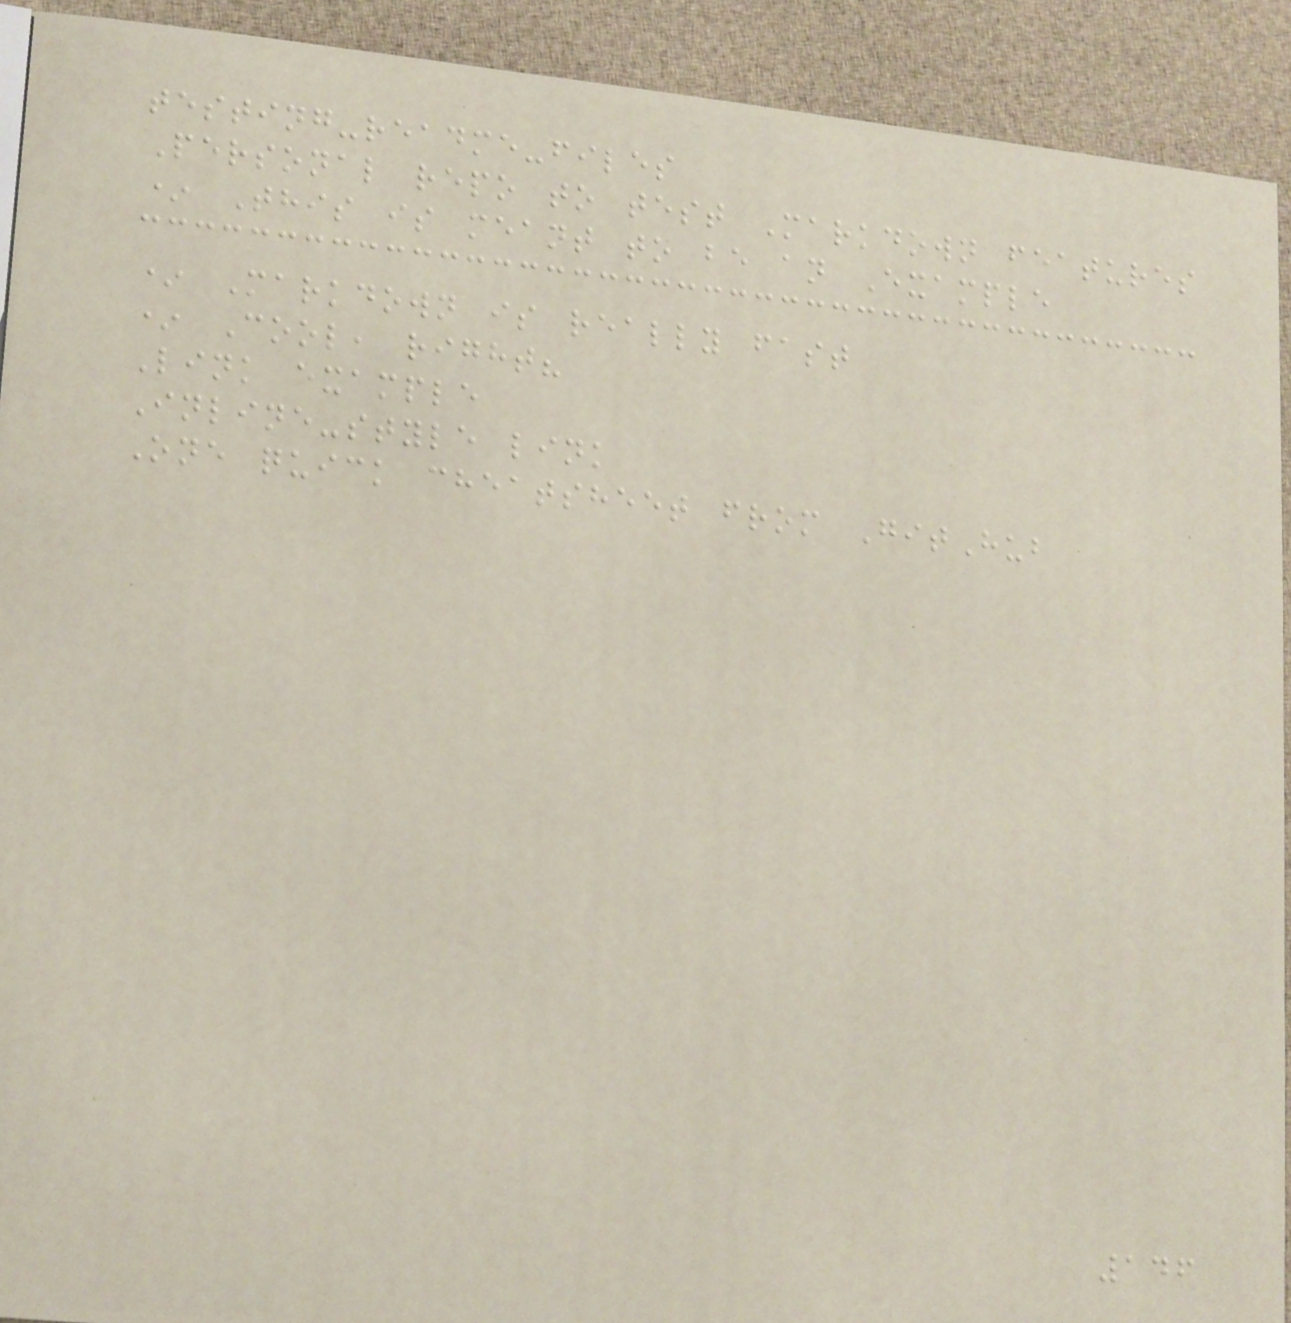testing-readme-files
Personal repo to test Markdown features
* This is meant to be an Example
* Markdown is really fast
* Cool, right?
Link example
Inline-style link
One quick cheatsheet from GitHub
146
